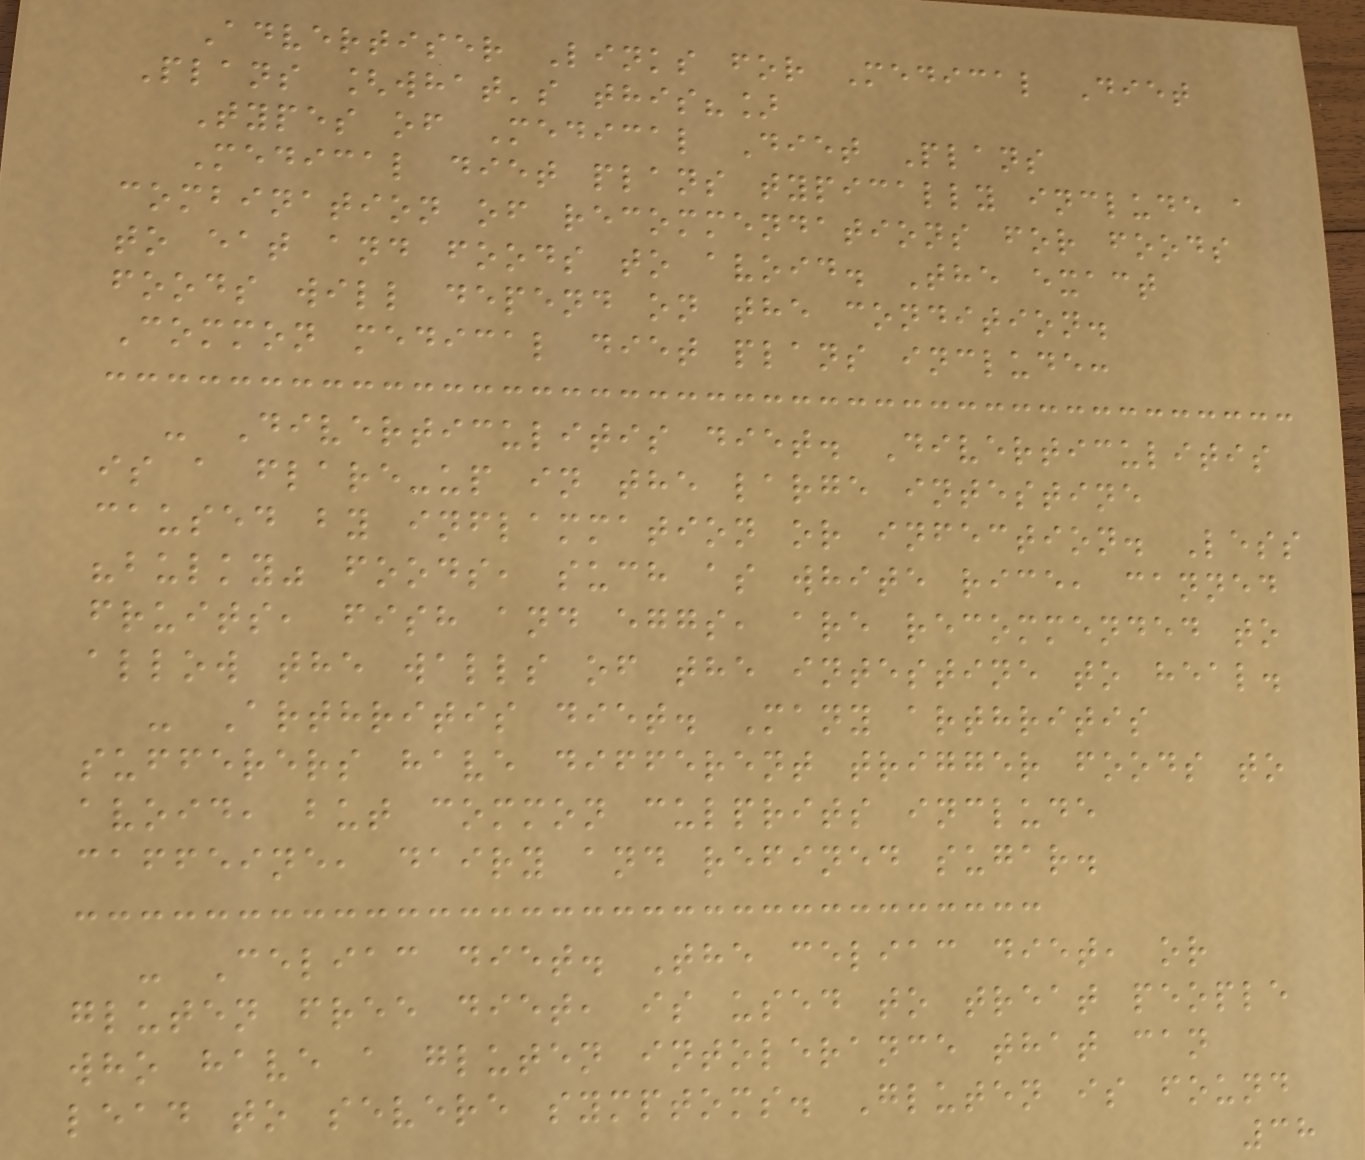Advertiser Links for Medical Diet
Plans [what's this?]
Types of Medical Diet Plans
Medical diet plans typically include a
combination of recommendations for foods
to eat and foods to avoid. The exact
foods will depend on the condition.
Common medical diet plans include:
- Diverticulitis diet. Diverticulitis
is a flare-up in the large intestine
caused by inflammation or infection. Less
"bulky" foods, such as white rice, canned
fruits, fish and eggs, are recommended to
allow the walls of the intestine to heal.
- Arthritis diet. Many arthritis
sufferers have different trigger foods to
avoid, but common culprits include
caffeine, dairy and refined sugar.
- Celiac diet. The celiac diet, or
gluten free diet, is used to treat people
who have a gluten intolerance that can
lead to severe symptoms. Gluten is found
38
